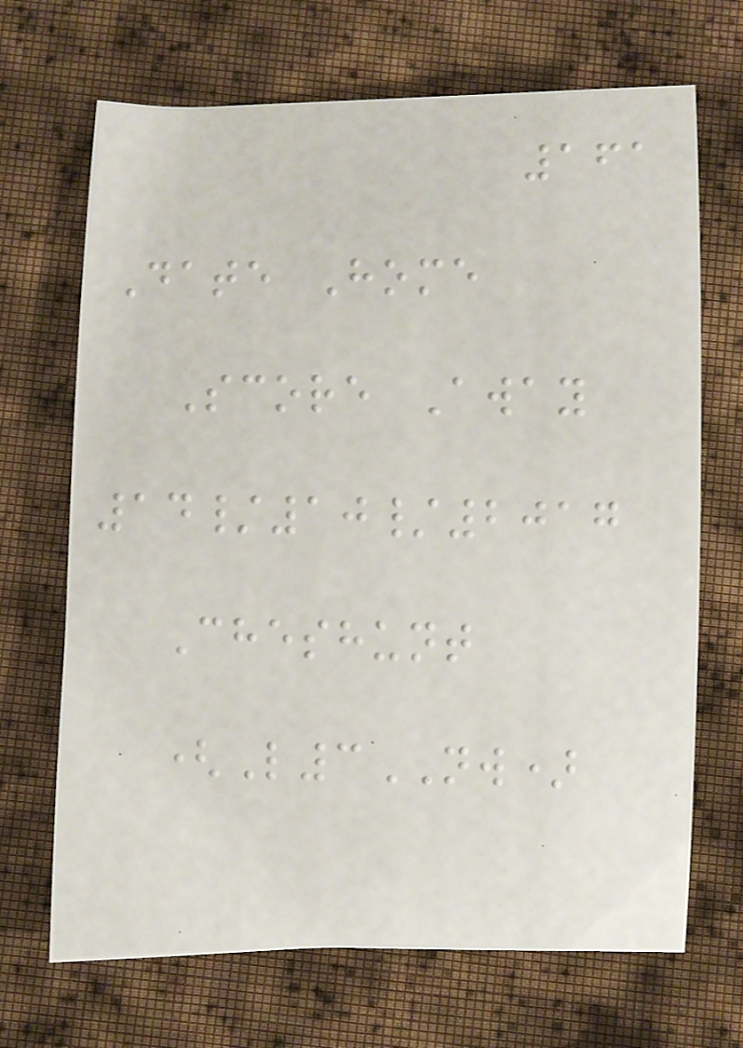161
Date Home
Score Away
14/10/2017
Cheshunt
(L3NW)
